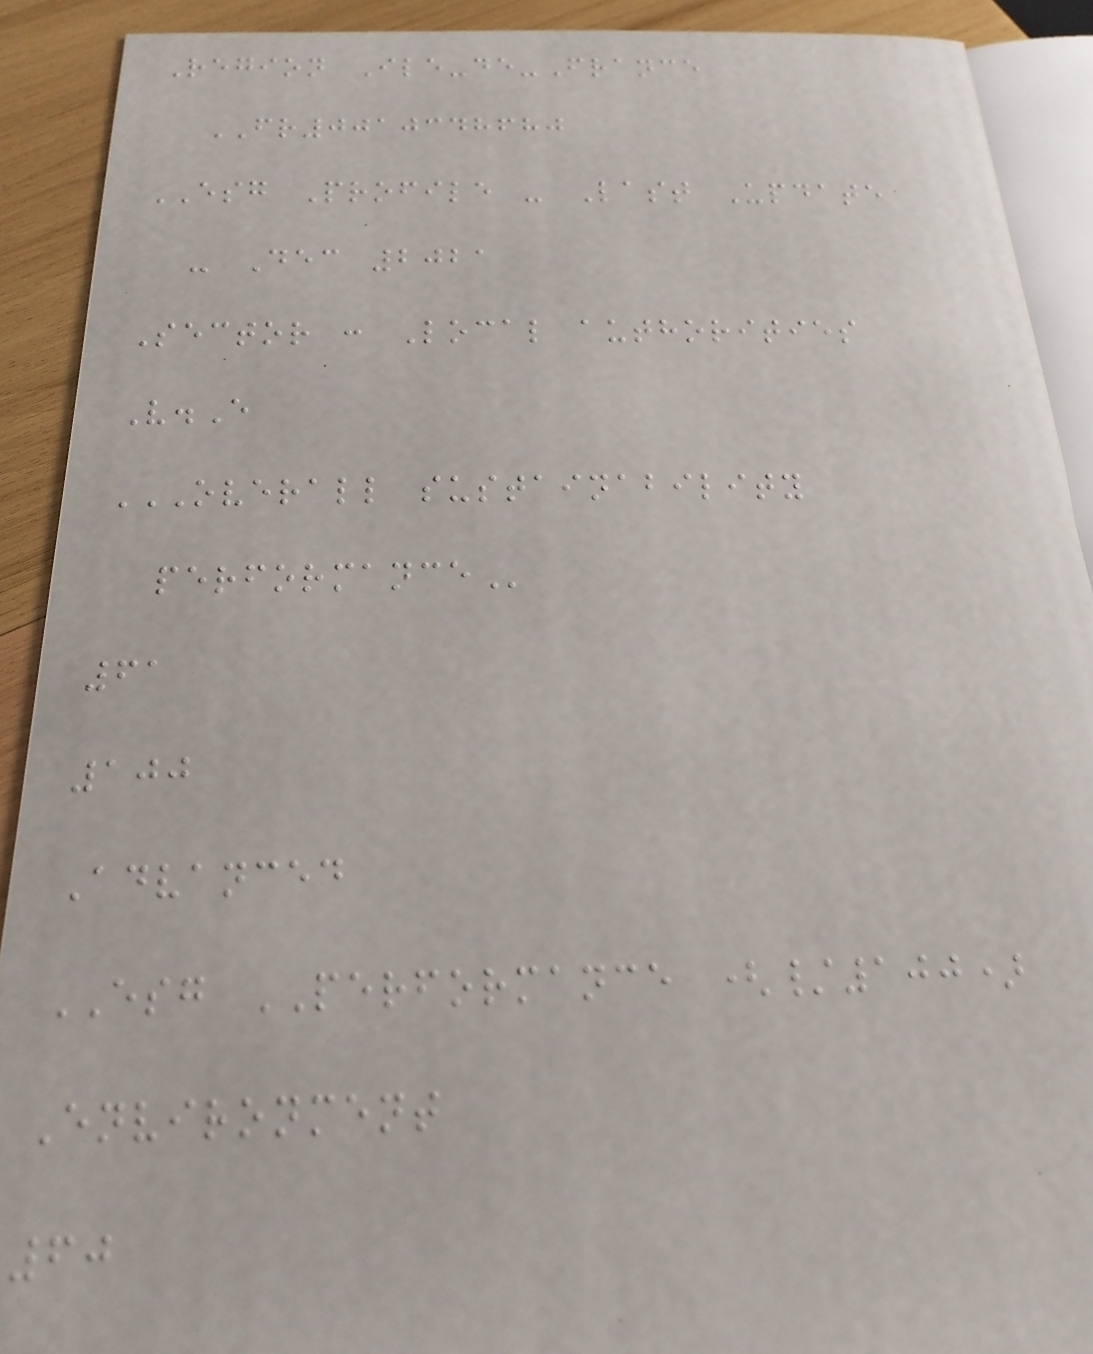Region Ile-de-France
FR0010348680
ESG Profile - Last Update
- Dec 2021
Sector : Local authorities
V.E
OVERALL SUSTAINABILITY
PERFORMANCE
61
100
Advanced
ESG PERFORMANCE (/100)
Environment
60
